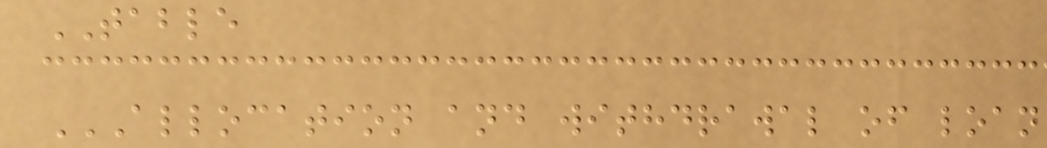TABLE
ALLOCATION AND WITHDRAWAL OF LOAN
